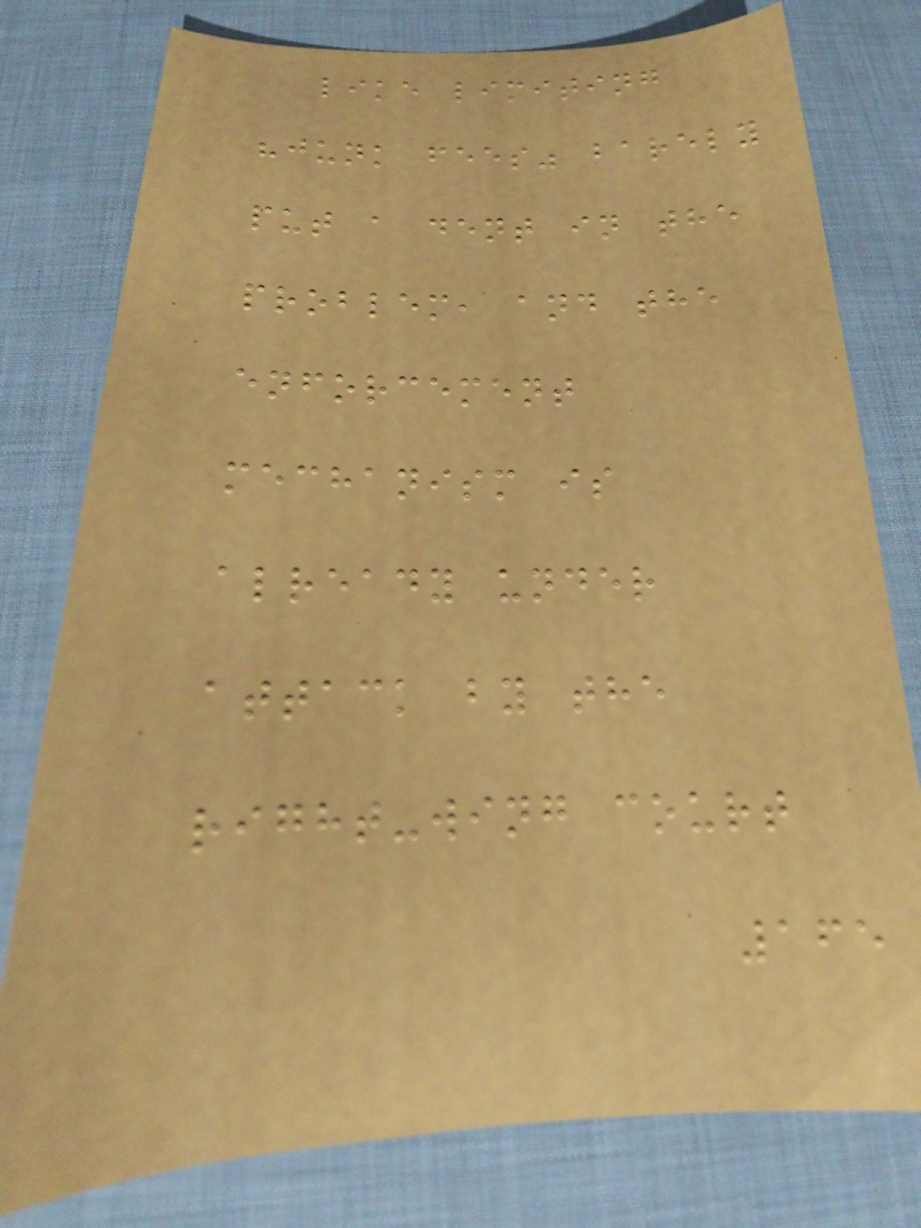like limiting
"junk fees" barely
put a dent in the
problem, and the
enforcement
mechanism is
already under
attack by the
right-wing court
165
